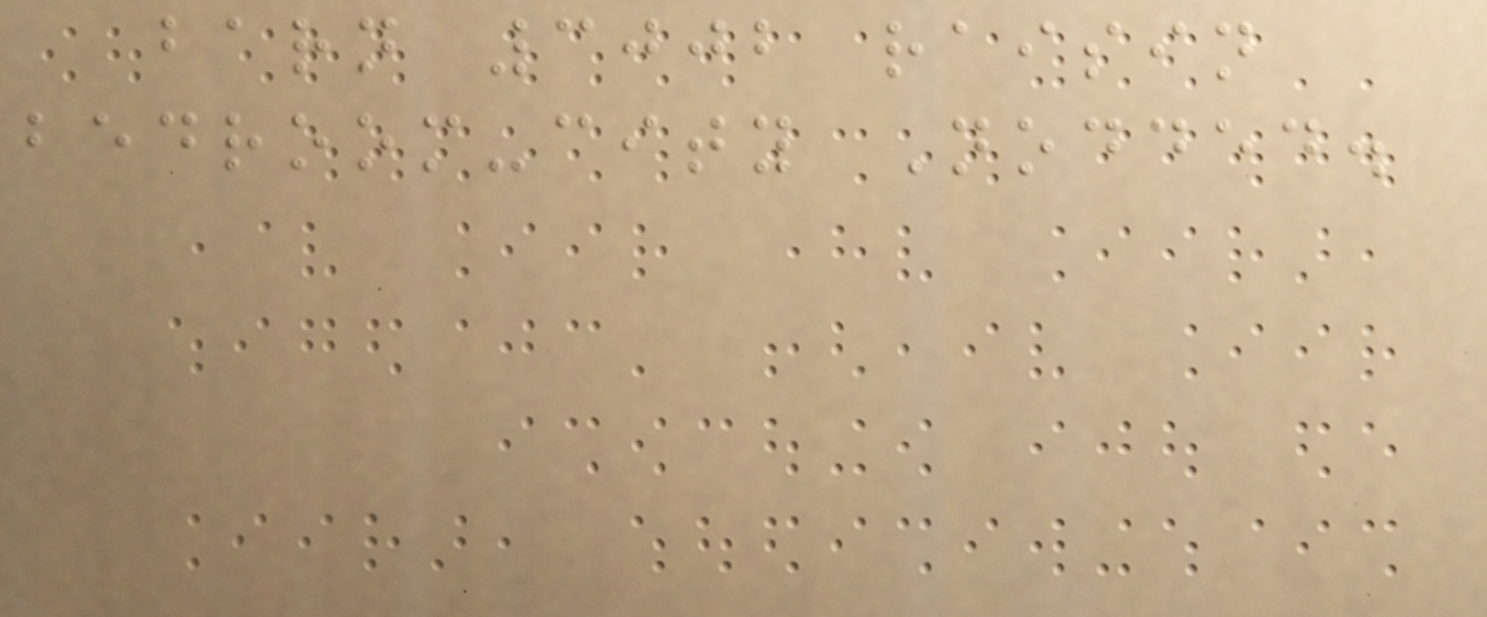barn 3002 raisin
bedroom-city Nodded.
